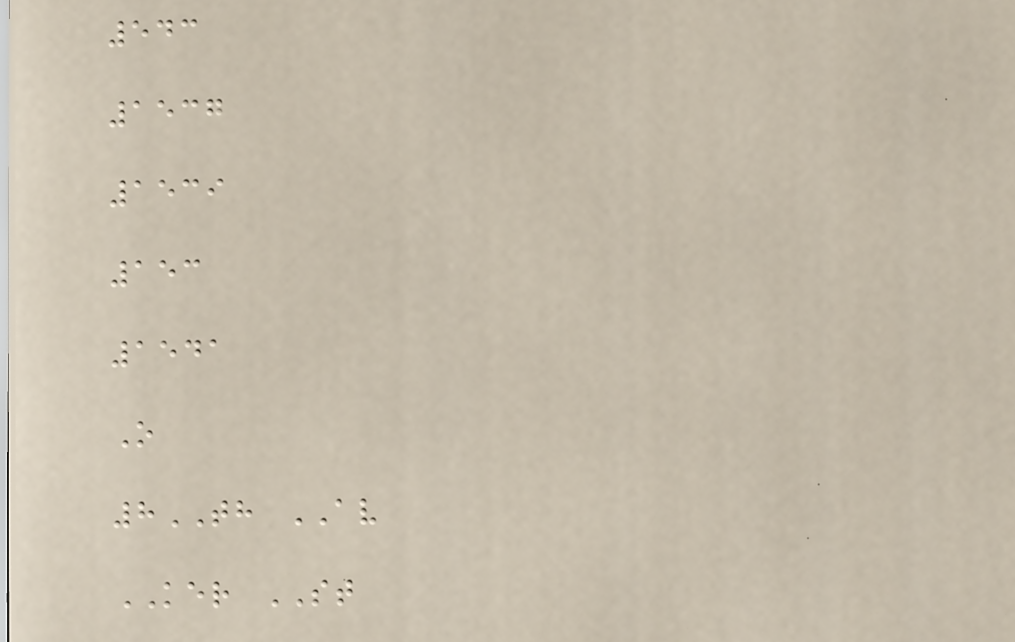543
1537
1539
153
1541
O
8TH AV
KER ST
